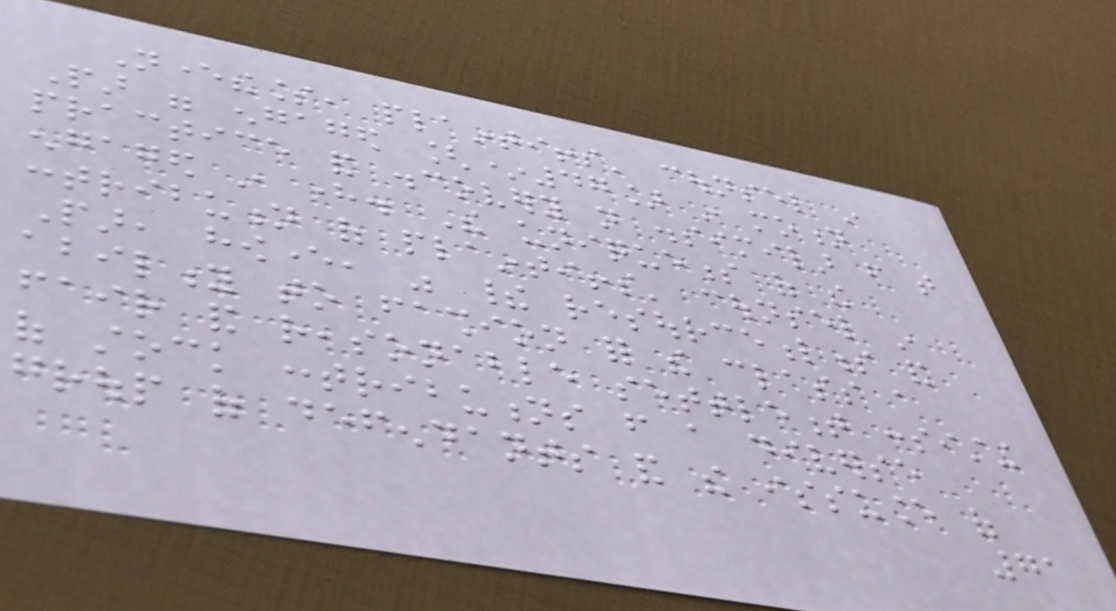Nevertheless, plaintiffs' counsel in
Par were engaged [*47] in motion
practice and discovery not dissimilar from that
engaged in here. The uniqueness of the
contribution of plaintiffs' counsel in
Par, however, was their resourcefulness and
ability to fashion for the class a
fair and reasonable settlement consisting
of stock contributions from a diverse
group of defendants and the issuance of
71
